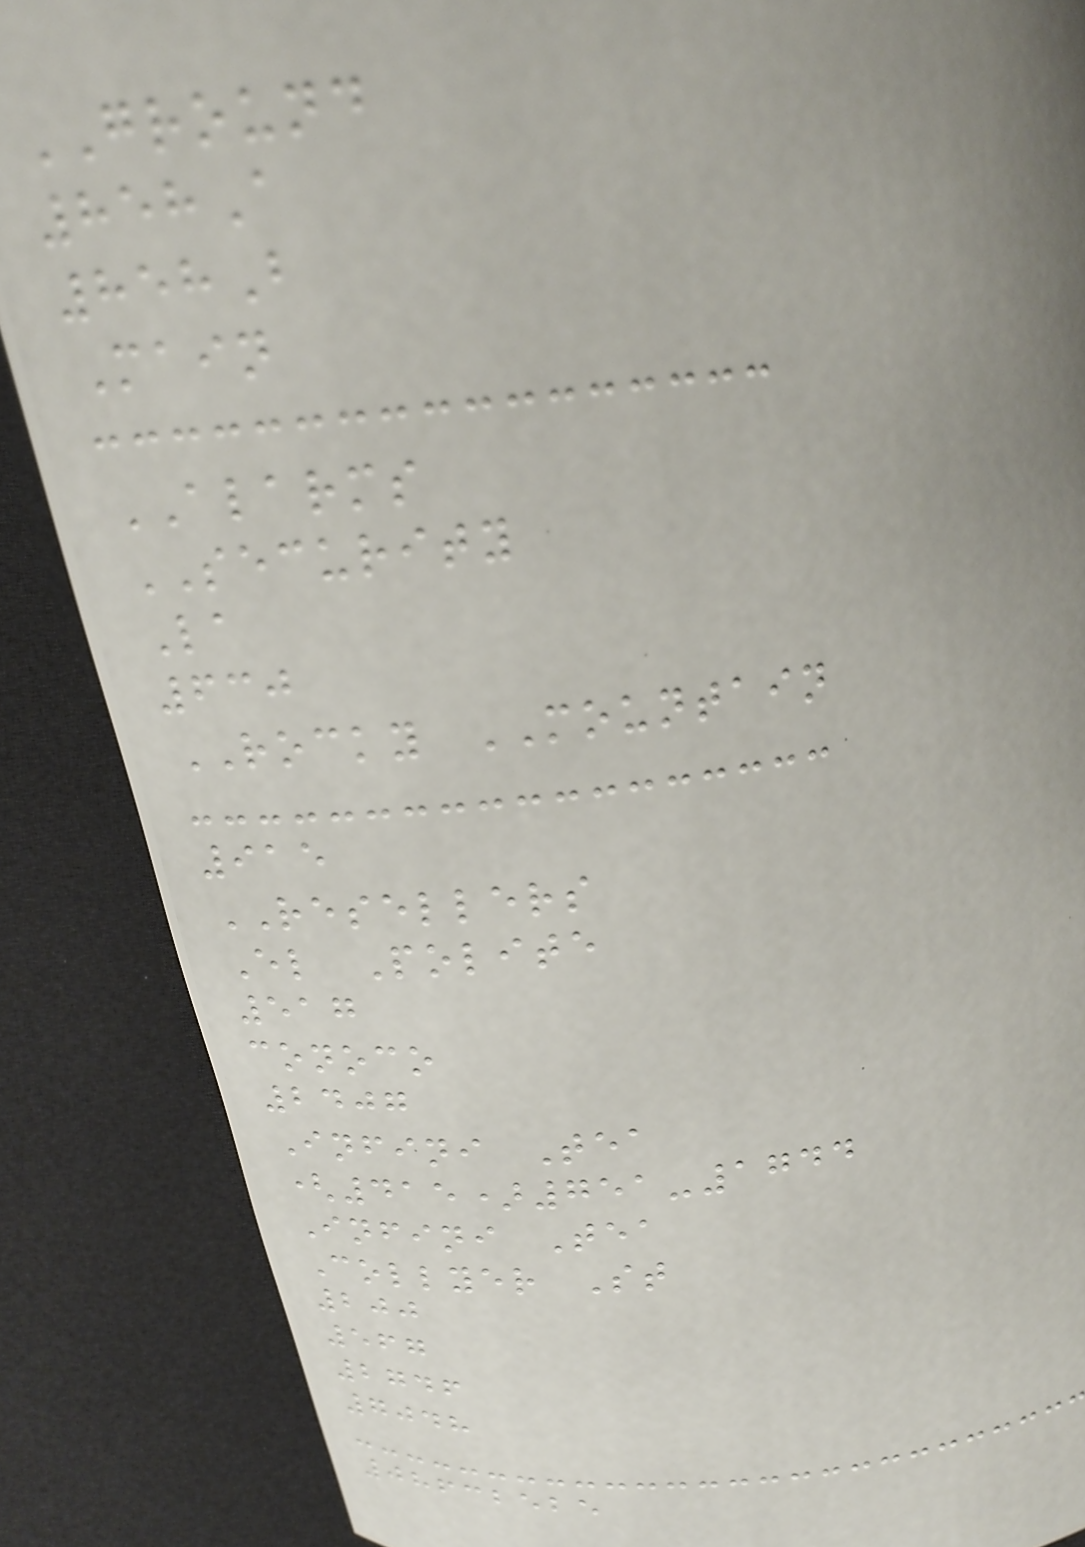GROUND
858A
858B
Main
ALARMS
SECURITY
La
630
ROCKY MOUNTAIN
915
RESELLERS
El Polite
517
conoco
2407
Infini Tea
(415)751-1744
Infini Tea
Collyer St
200
567
2746
7048
08632525
